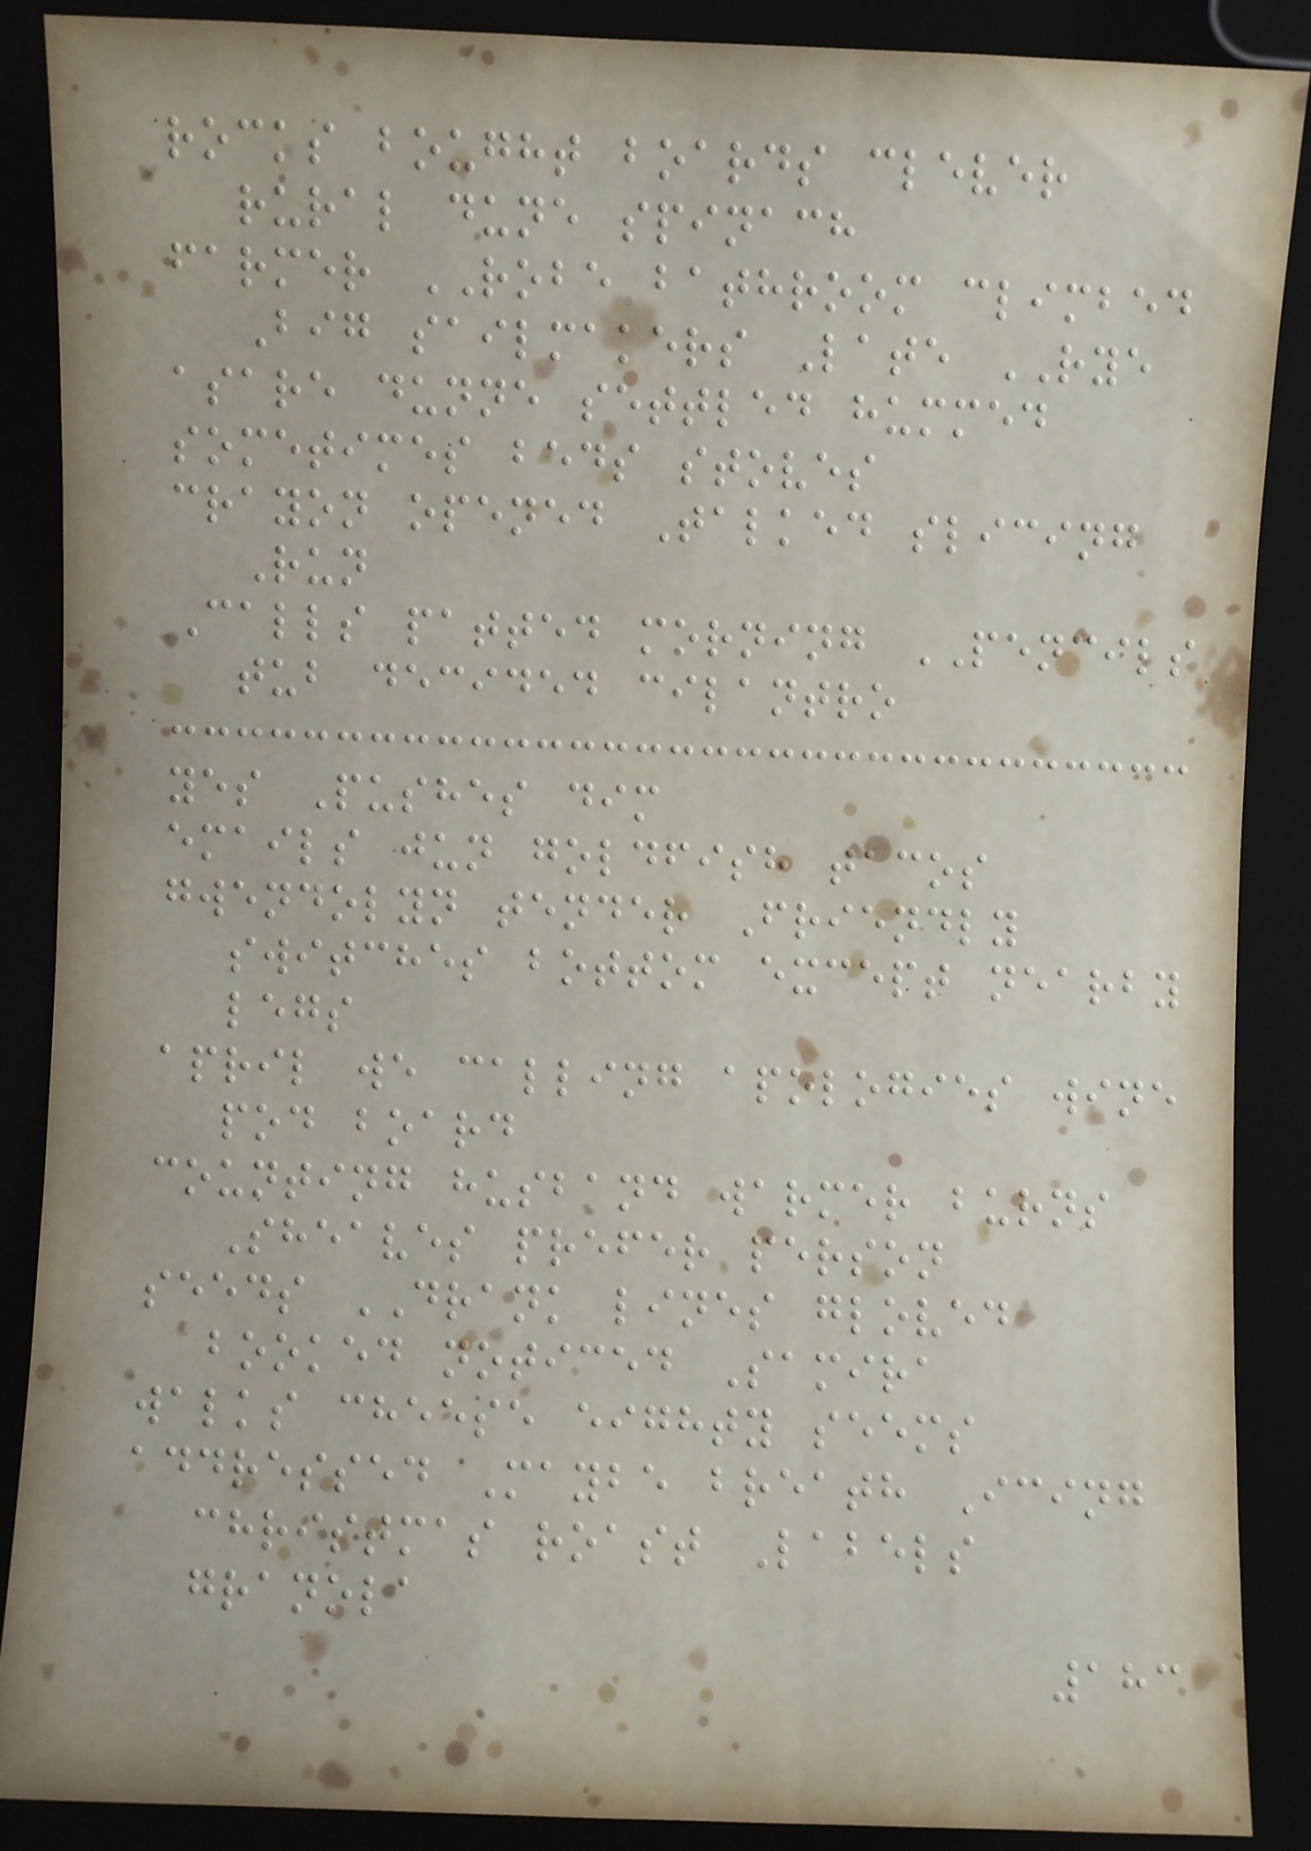rocks bought boards clever
rural dune spinach
farmer ROBE bathroom climbed
Big sailmakers Late RYE
asare dunne settled hummed
sometimes beds stoves
crayon opened Talked slicing
Run
Calls patted morning PENCILS
tub decided cilantro
yes Pushes dim
emails jun goldfish tacos
gwendolyn tender Friendly
switches bottom except nearby
legs
april we calling apologies wine
pod board
counting husband warmer burns
Sheaves prefer person
seeds DRANK lines gloved
booked noticed Samira
walks cheese eighty seems
addressed Maybe breath Icing
christmas roast Labels
granola
183
